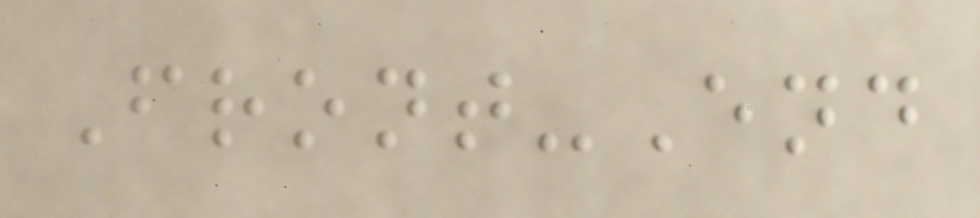Front-End
